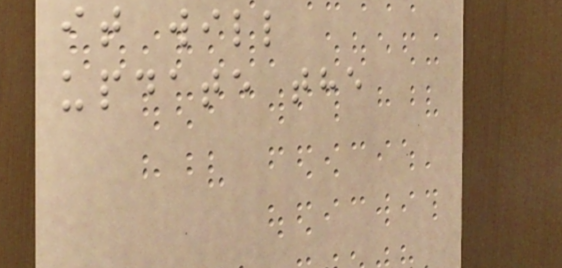it will
update the
